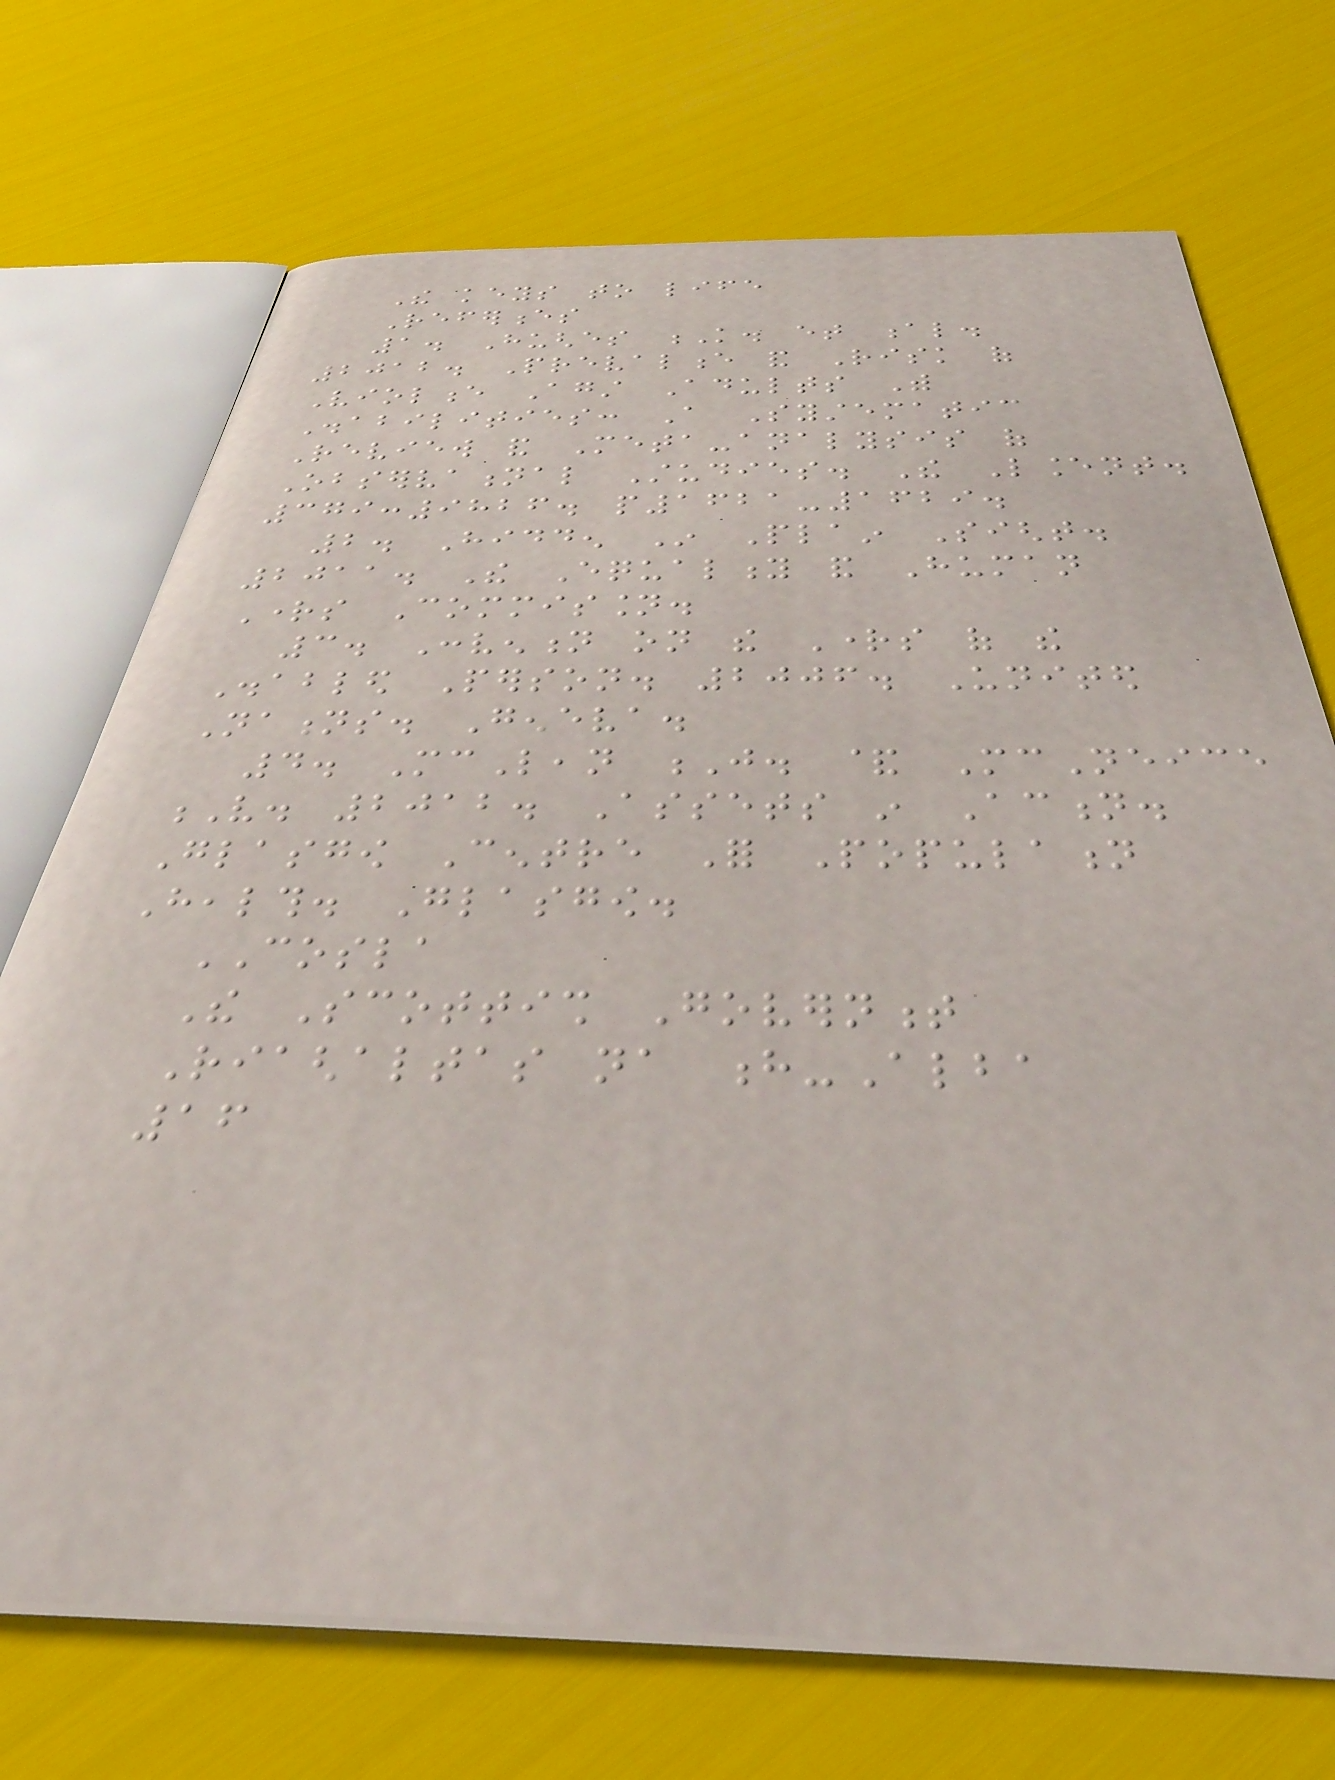The keys to life
References
1. Hughes K. et al.
2012. Prevalence and Risk of
Violence Against Adults With
Disabilities: A Systematic
Review and Meta-analysis of
Observational Studies. The Lancent.
379:9826. p1621-1629.
2. Hidden In Plain Sight.
2011. The Equality and Human
Rights Commission.
3. Convention on the Rights of the
Disabled Person. 2006. United
Nations. Geneva.
4. McLean J. & McNeice
V. 2012. Assets in Action.
Glasgow Centre For Population
Health. Glasgow.
COSLA
The Scottish Government
Riaghaltas na h-Alba
16
